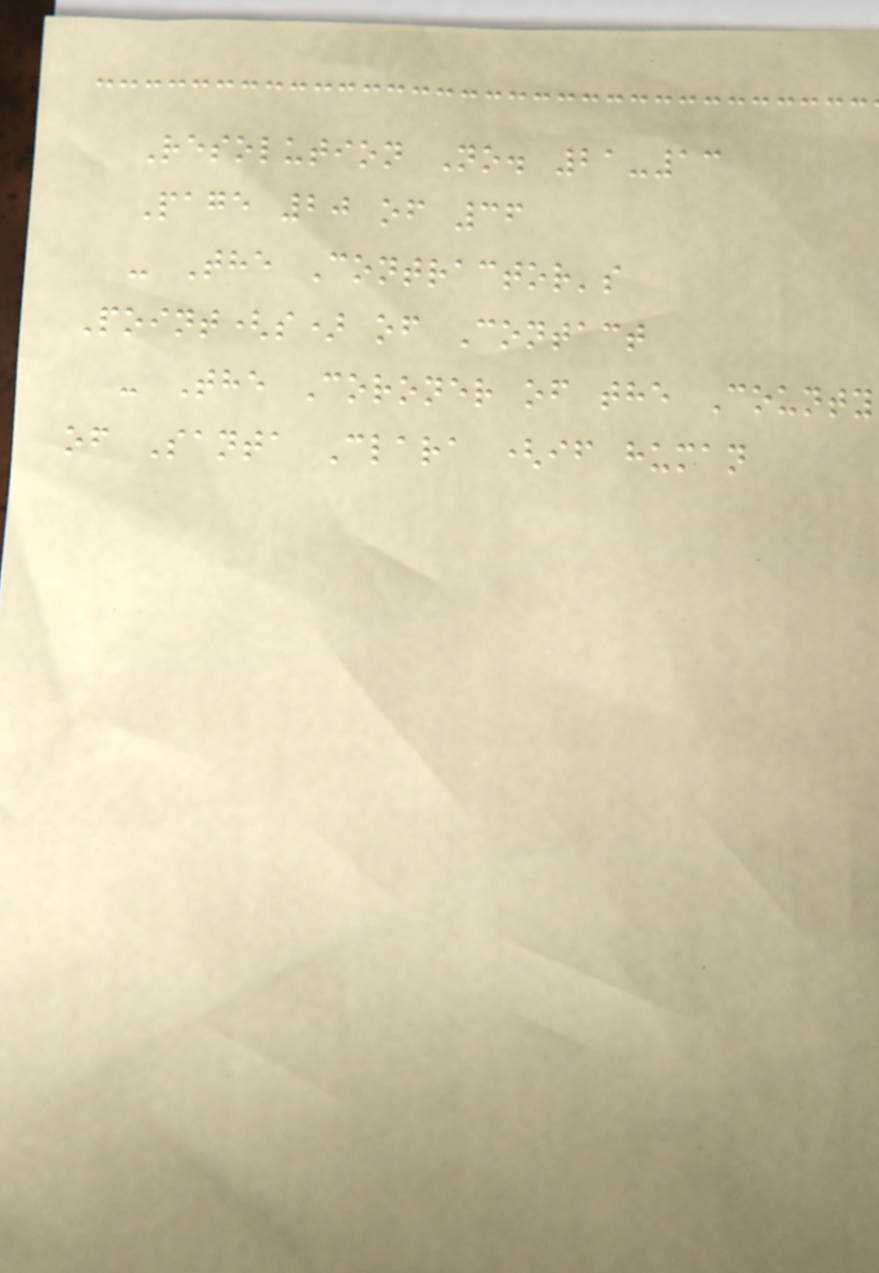Resolution No. 21-13
Page 20 of 36
- The Contractor's
Point(s) of Contact
- The Coroner of the County
of Santa Clara (if human
